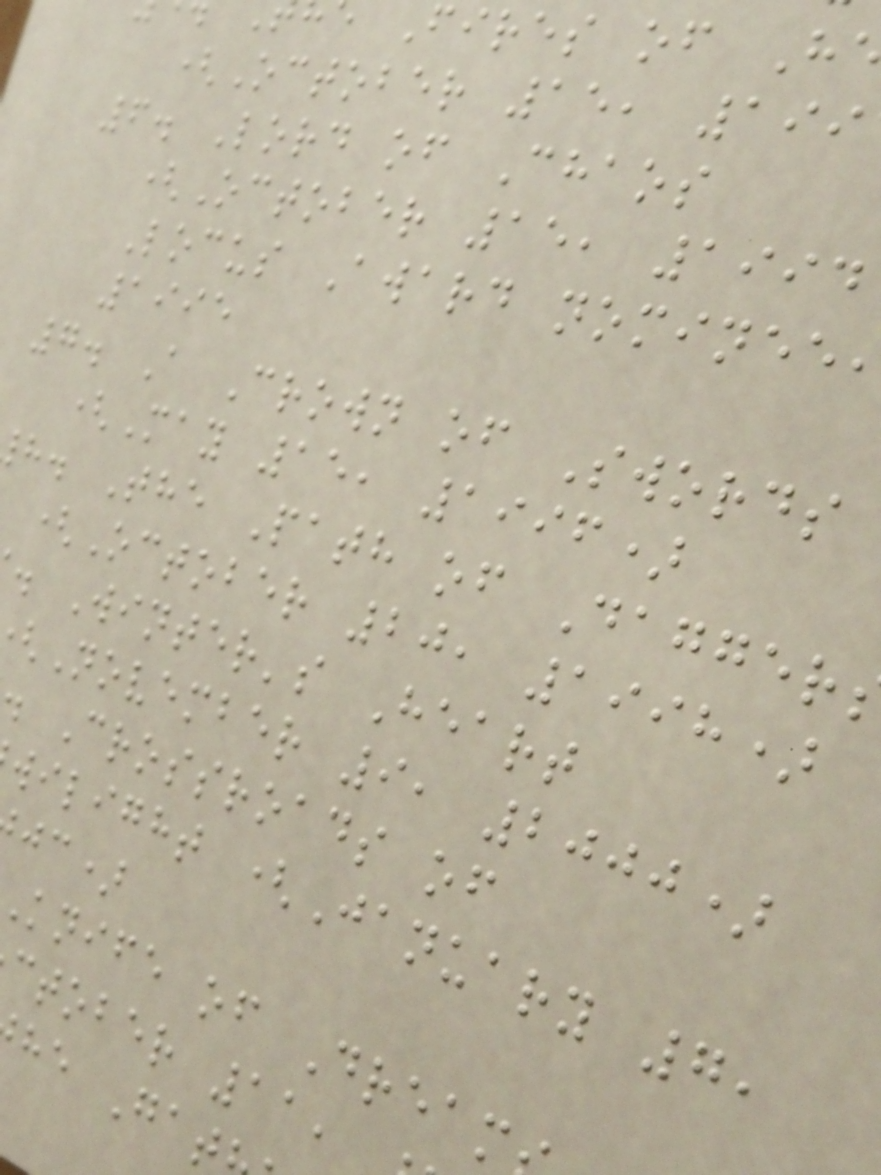Fires of H
(October 15, 199
6. Lord of Chaos
(October 15, 1994
Locus Award nominee
1995
7. A Crown of Swords
(May 15, 1996)
h. The Path of Dagger
(October 20, 1998)
. Winter's Heart
November 9, 2000)
. Crossroads of
wilight (January 7,
jc)
knife of Dream
ctober 11,
he Gat
